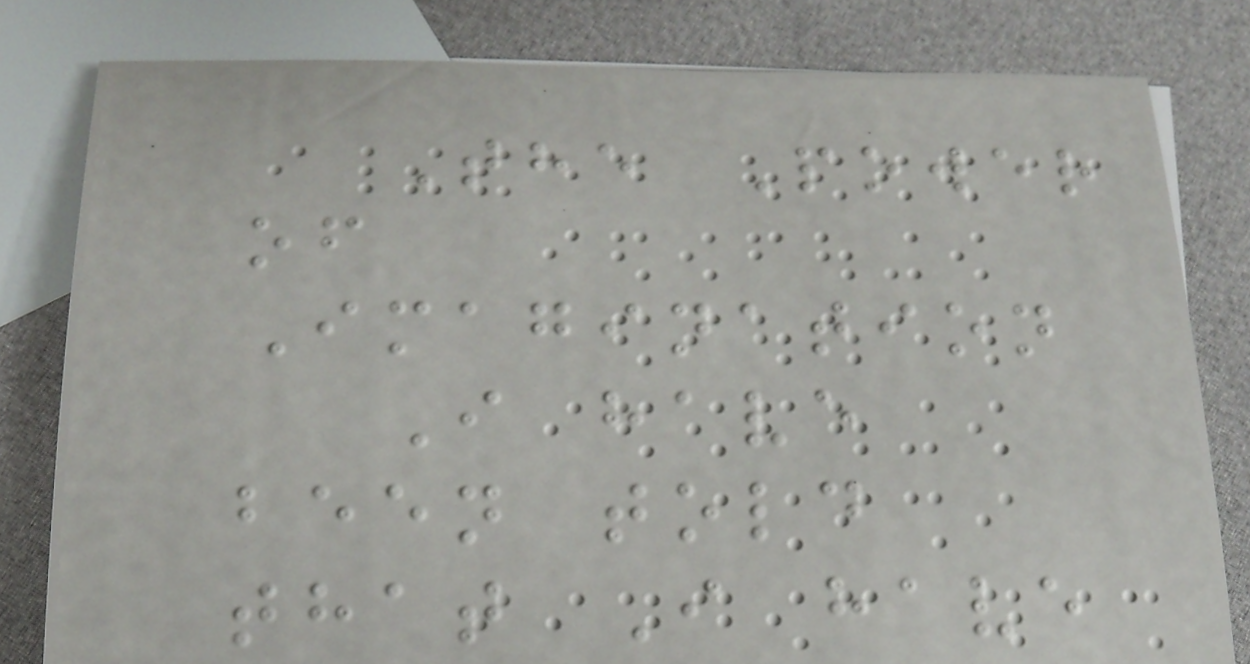The Power
of
Imagination
I have
been told
that I have
